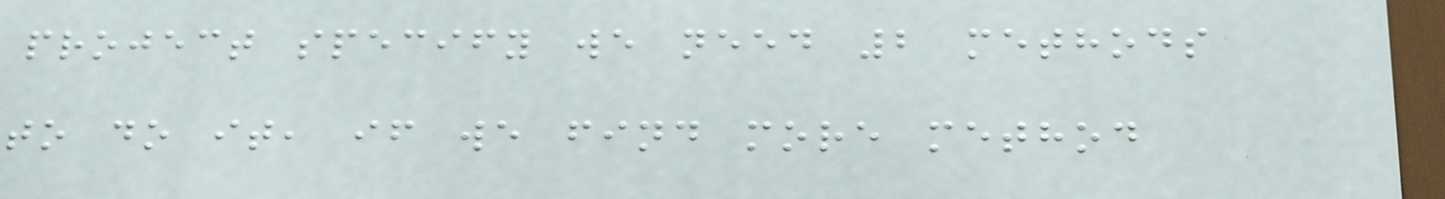project specify we need 2 methods
to do it, if we find more method
